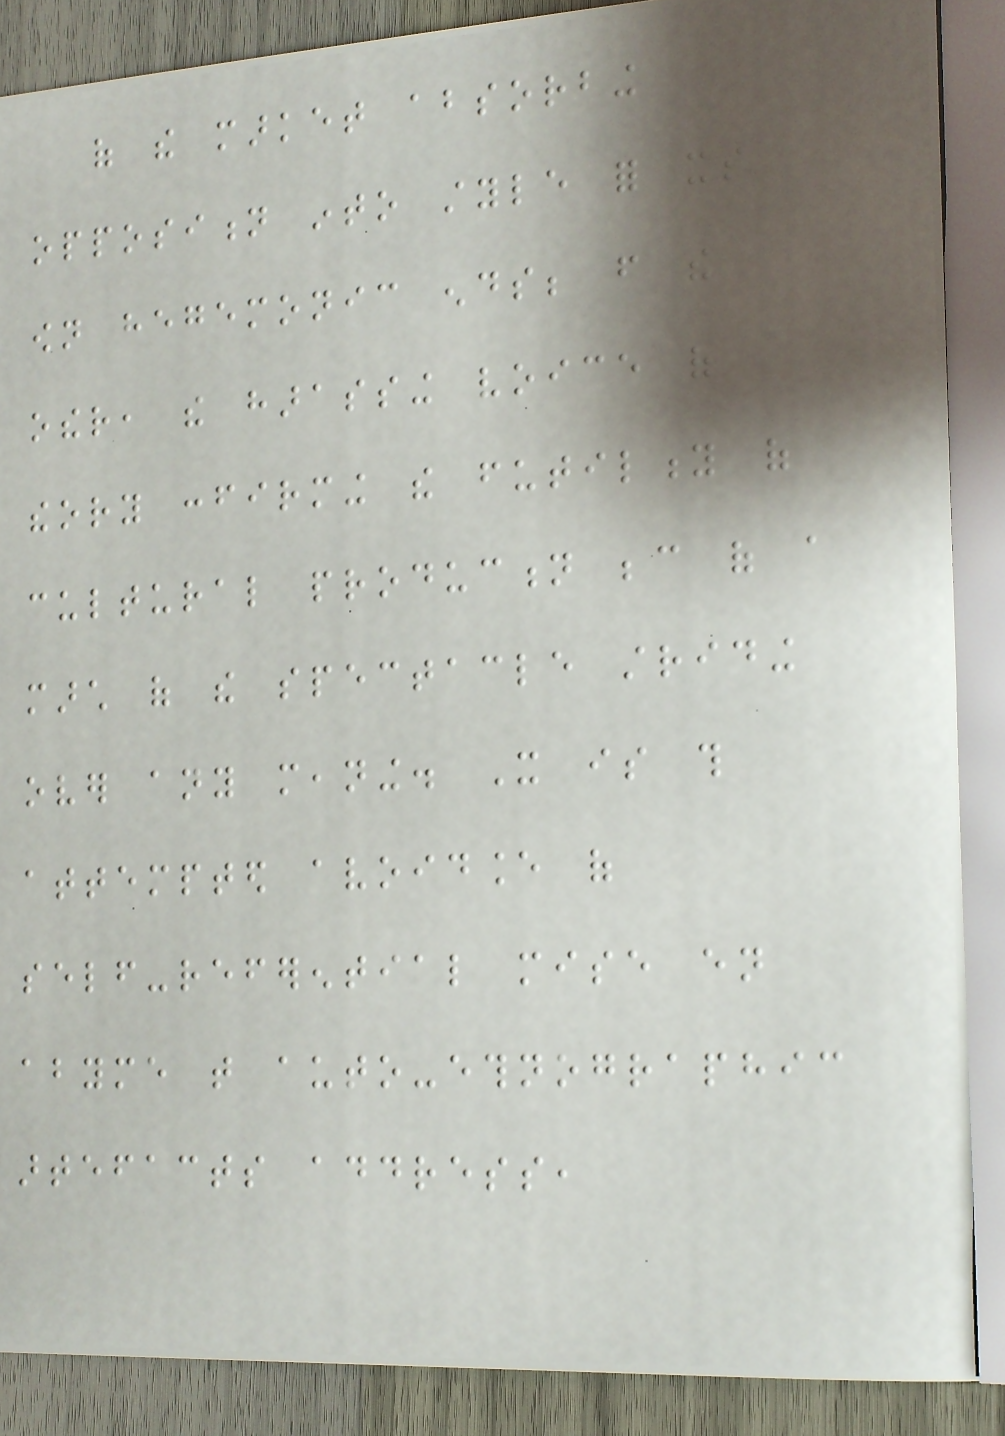of the market absorbing
opposition into style for its
own hegemonic ends; from the
other, the harassing voice of
theory confirming the futility of
cultural production because of a
march of the spectacle striding
over any meaning. It is this
attempted avoidance of
self-referential mise en
abyme that auto-ethnographic
artefacts address,
